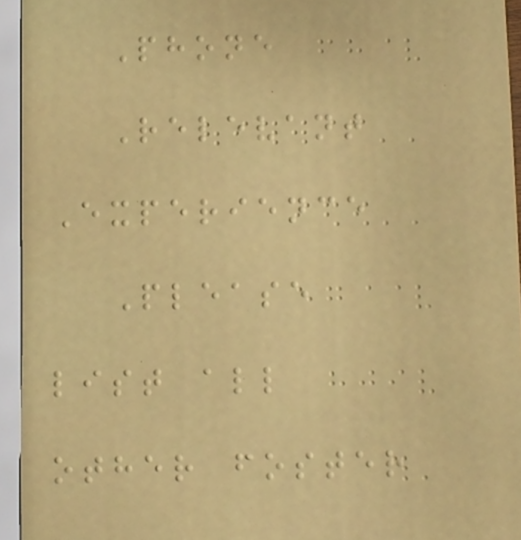Phone
Relevant
Experience
Please
list all
other foster
